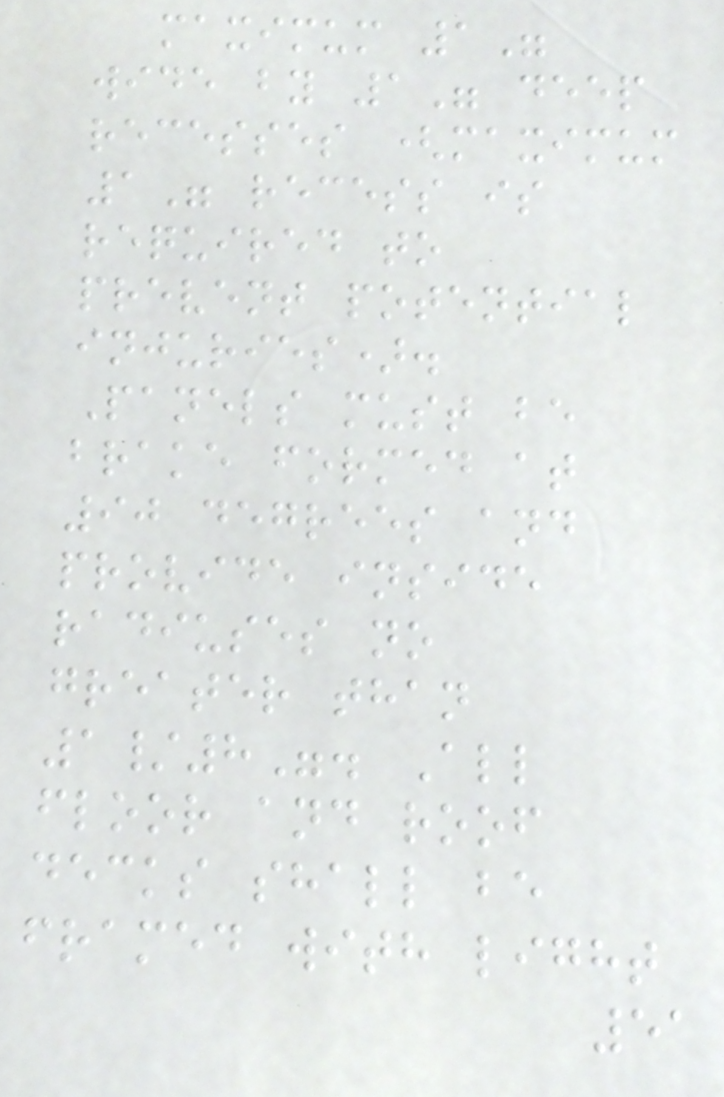maximum 1"
wide by 1" deep
recesses (maximum
1" recess is
required to
prevent potential
injuries).
Panels must be
brake formed at
90 degrees and
provide inside
radiuses no
greater than
1/8". All
floor and roof
decks shall be
framed with light
51
